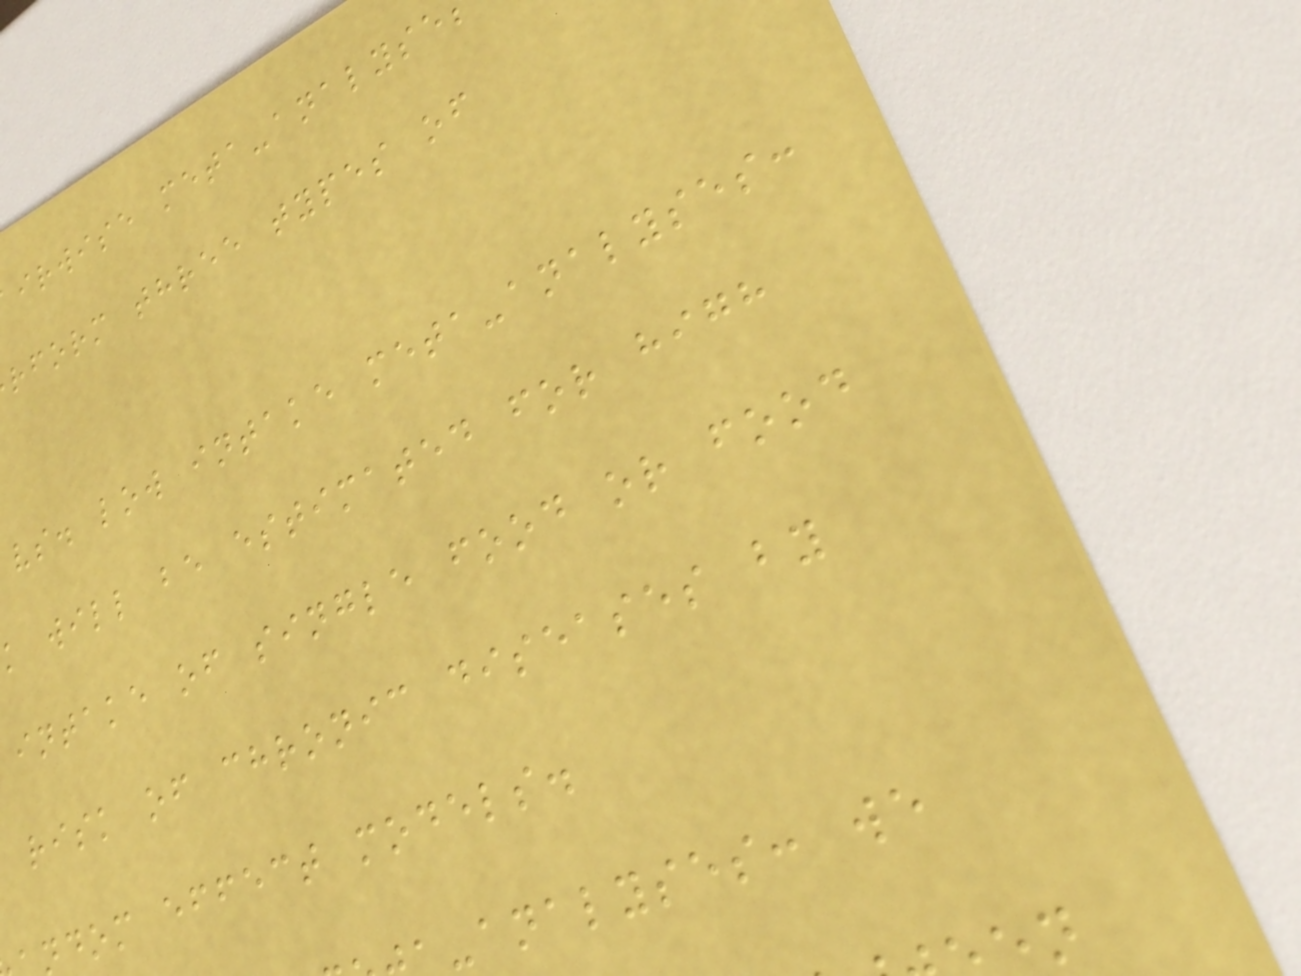irwise meta-analyse
rform three types of
vs. low intake meta-analyses:
k will be estimated for high
intake of single food or food
risk of chronic diseases by
ndom effect models.
-analyses: we
